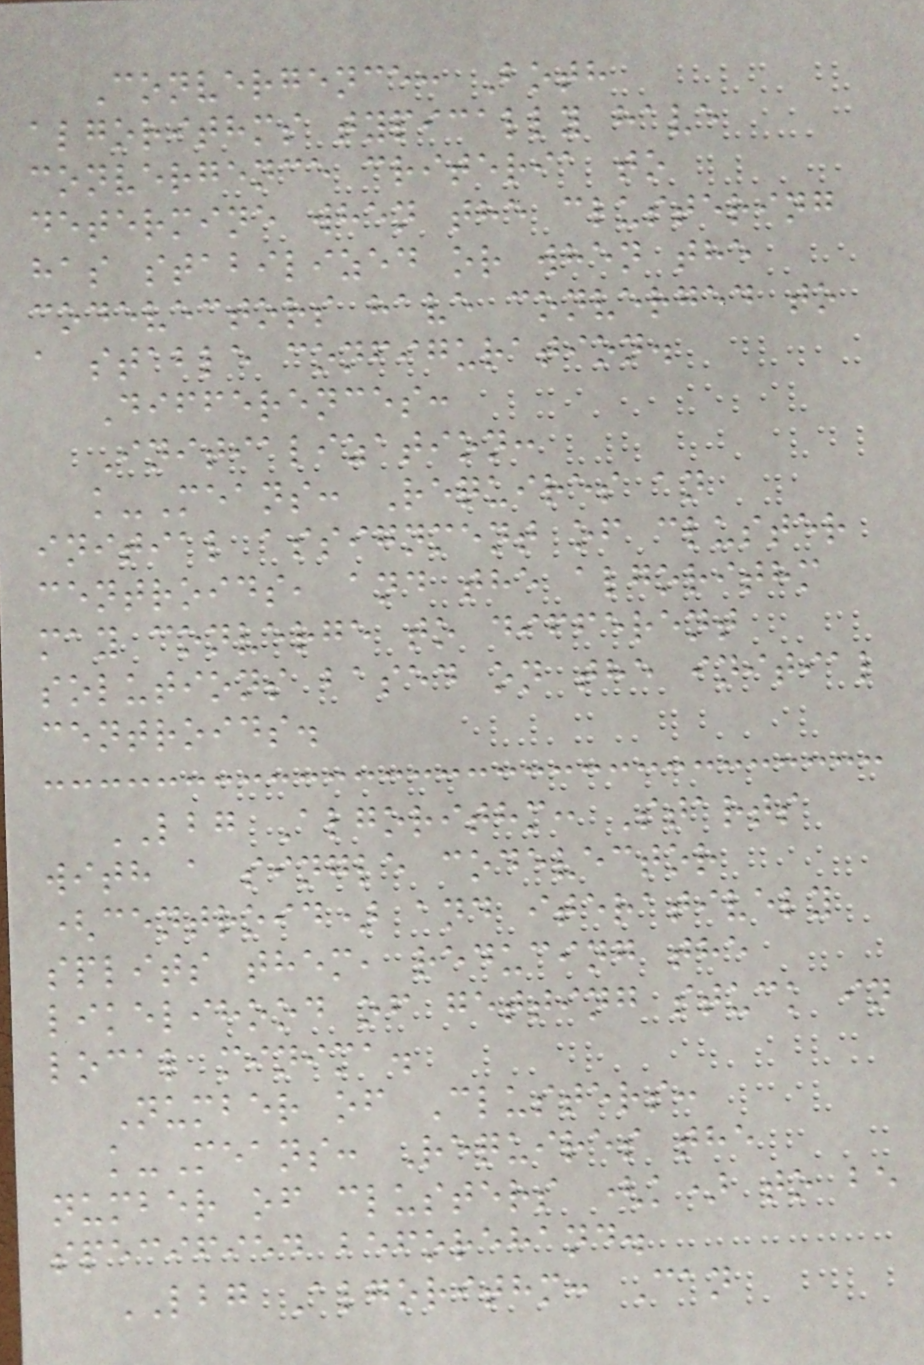Convergence: Both
algorithms typically have
convergence criteria to
determine when the clustering
has stabilized or when the
codevectors have converged to
a stable configuration.
Differences:
Initialization:
k-Means: Requires an
initial assignment of cluster
centroids, and the algorithm
may converge to different
solutions based on the initial
centroids.
LBG Algorithm: Starts
with a single codevector
(centroid) and iteratively
splits them, reducing the
likelihood of getting stuck in
local minima.
Number of Clusters:
k-Means: Requires the
number of clusters (k) to be
specified beforehand.
LBG Algorithm: Can
